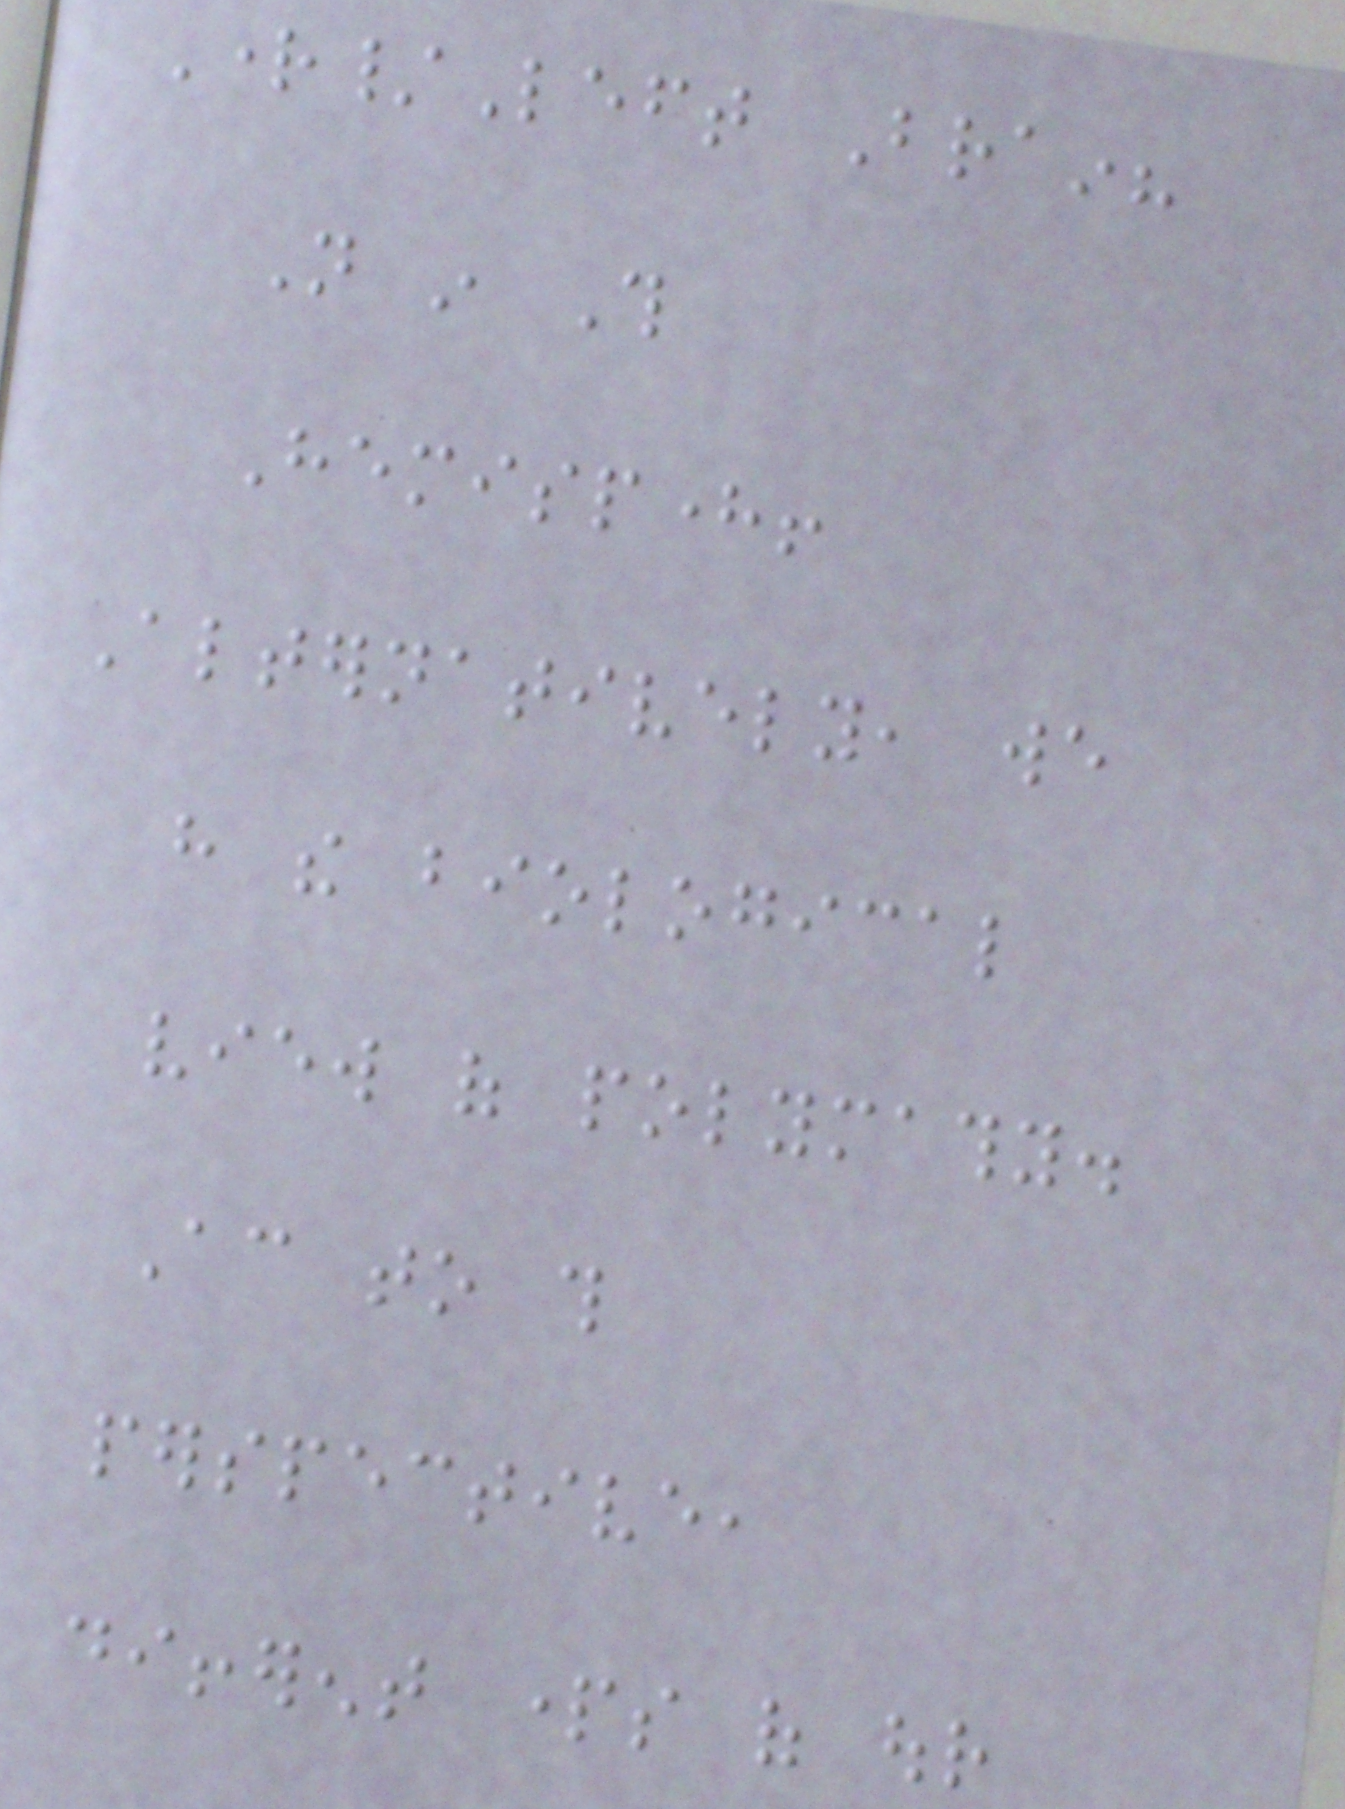Right/Left Brain?
Not in This
Hemisphere!
Alternatively, we
have the biological
view of polymathy.
According to this
perspective,
different parts of our
